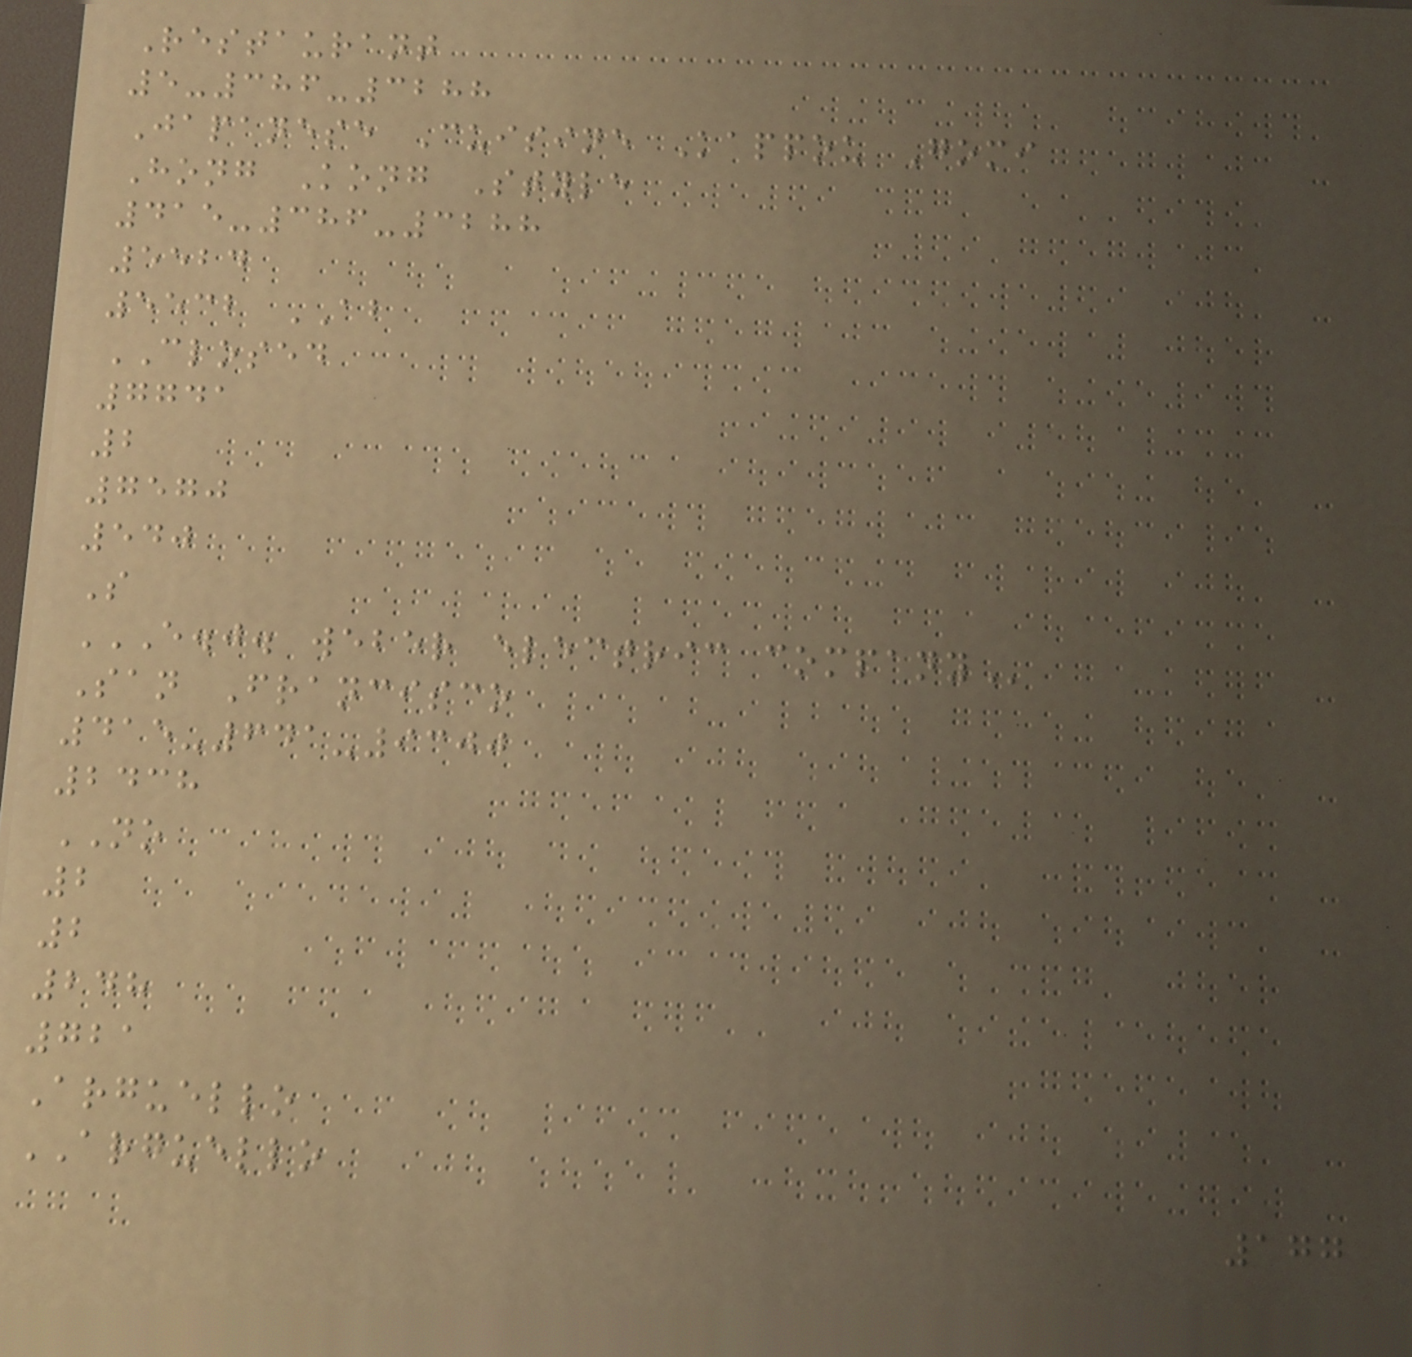Restaurant
5-386-3288
Japanese Cuisine Kappou Gomi
Hong Kong Style
415-386-3288
5524
5532 AB
CLOSED
7741
2
7570
540
S
E.J. WEBER ELECTRIC COMPANY
San Francisco
415-641-9300
2438
NO
2
2
248
721
Arguello
ARGUELLO
177
